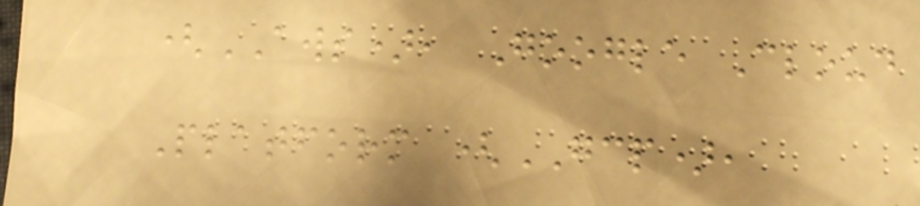(AWS), Google Cloud
Platform (GCP),
